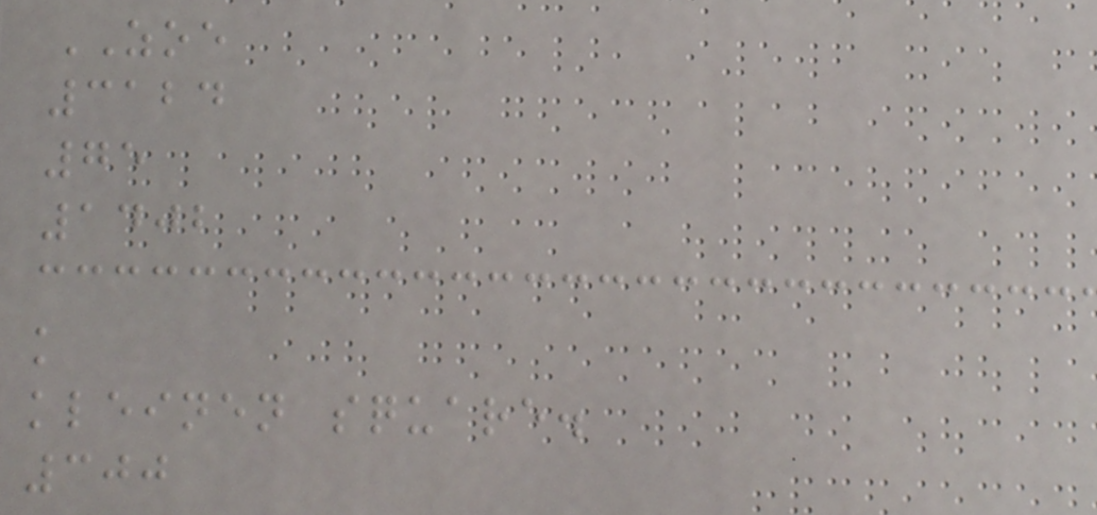ZOE
3124
75
1402
k
kleinen square.
300
